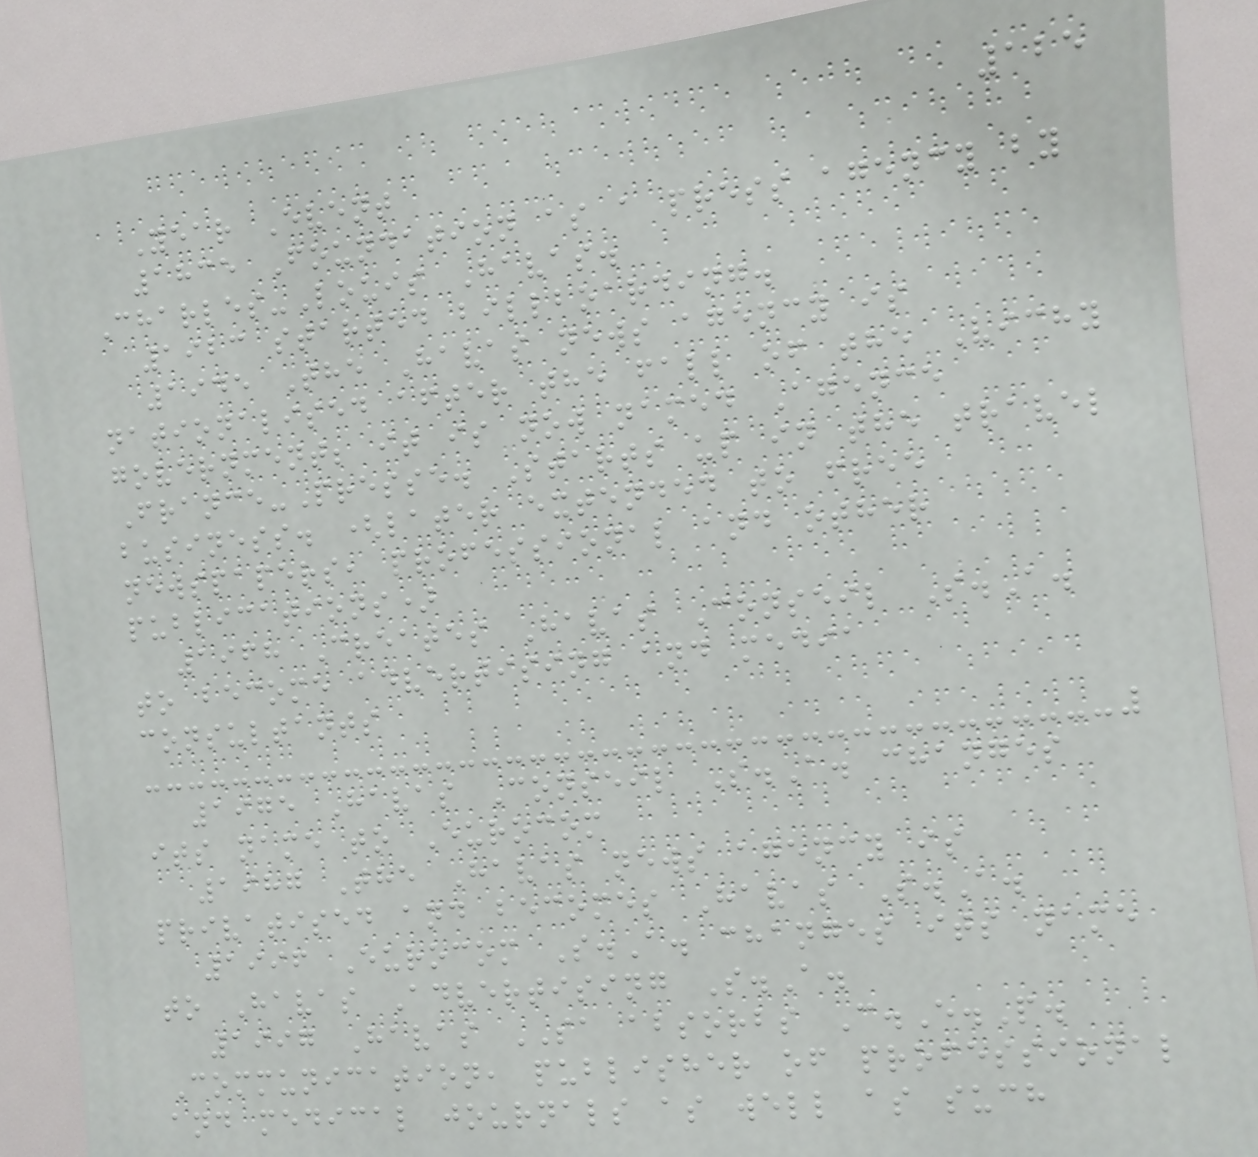125
Year Event
1835 Foundation as a press agency by
Charles-Louis Havas.
1923 started billboarding.
1945 The Havas news agency is
nationalised after the fall of the Vichy
government; it is now named Agence
France-Presse. Starts up in the travel
business. (later extended to free
newspapers, professional and other
publications)
1968 Creates Havas Conseil S.A.
to become advertising and media
consultants
1975 Havas Conseil S.A. changes
its name to Eurocom
1987 The Havas news agency is
privatised and becomes Havas S.A.
1996 Eurocom S.A. changes its name
to Havas Advertising S.A.
1997 Havas SA absorbs C.E.P.
Communication, publisher of professional
and medical journals as well as such
